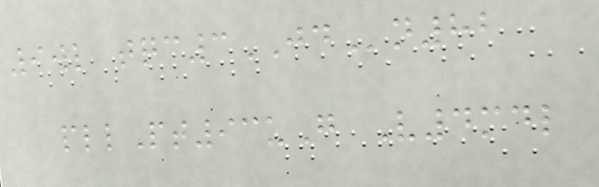9wl tqc3JDn82
pllPt93uG V4mdl
